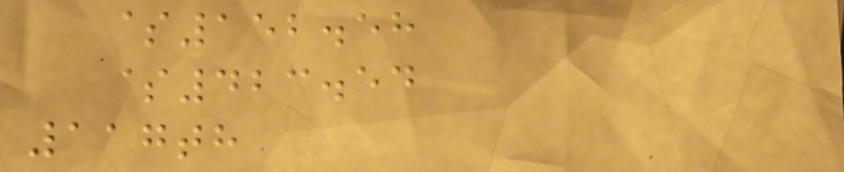$152.58
$423.54
117th
